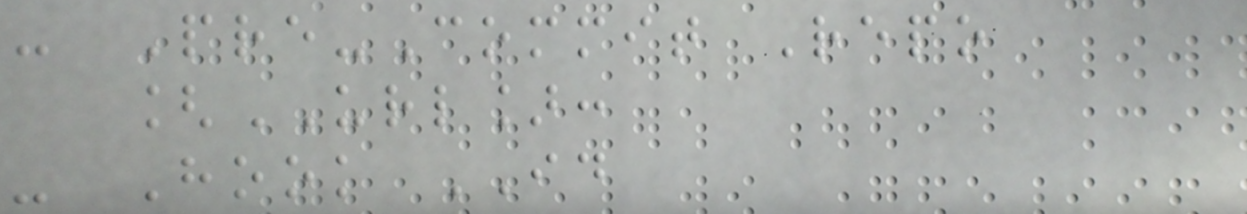- Pre-Commit Repo
[URL]:
- Hook ID
